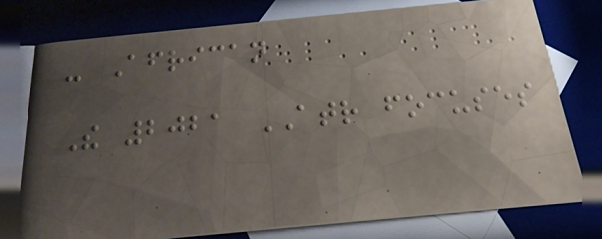- African
The 2021 ATR focuses
